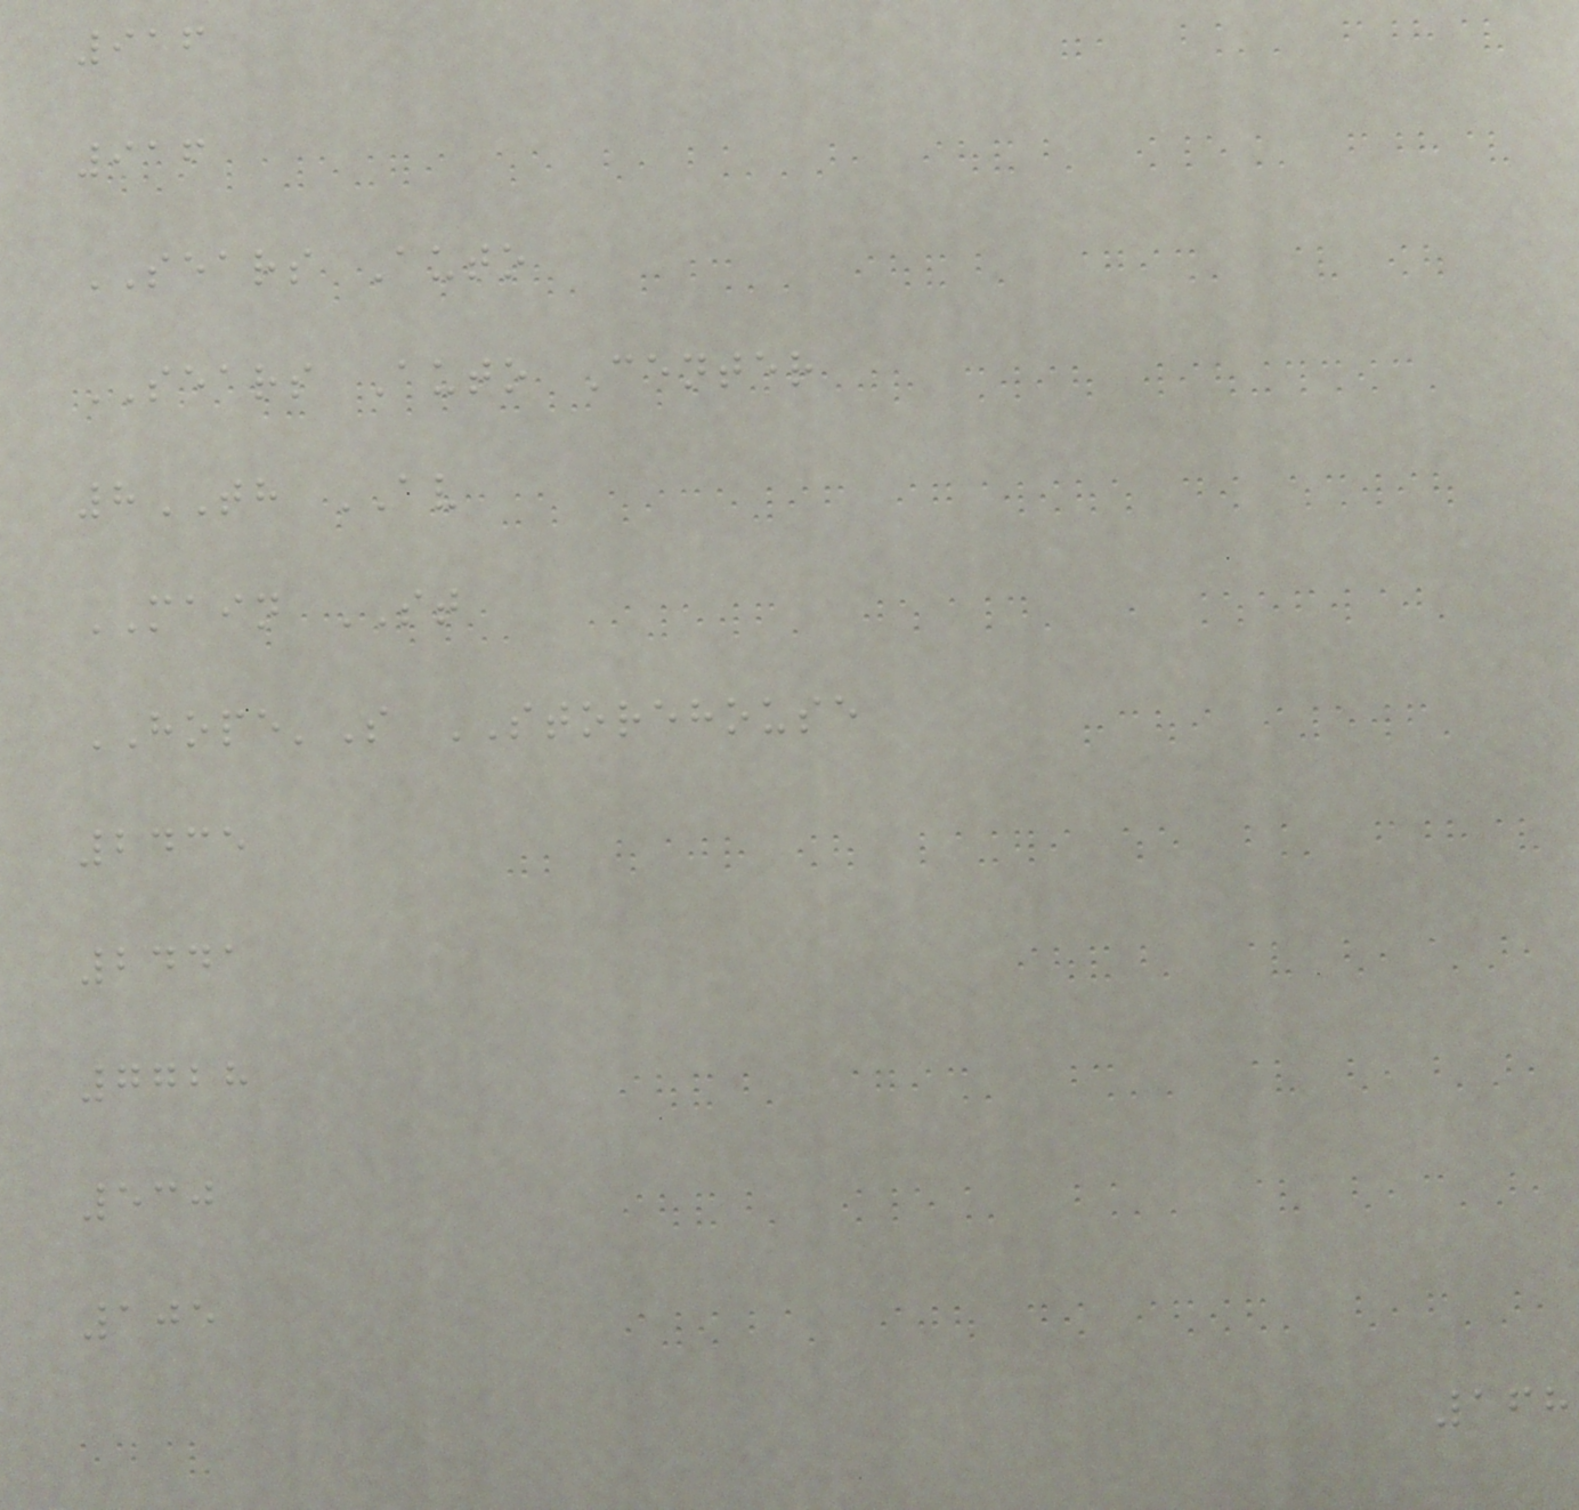916
916
SEARS Auto
SEARS Auto Center
8TH AV
MAIN ST
HOPE'S STOREHOUSE
2435
2441
7728
530
105
168
